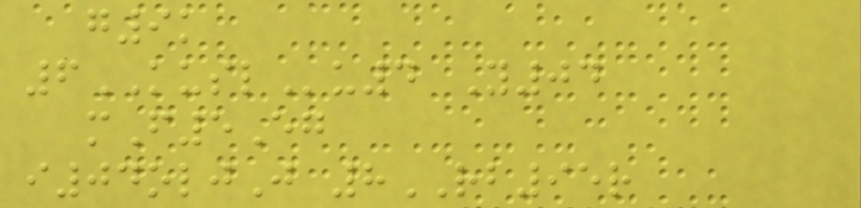g9k
6KUSLu4 Y04
mF5Eg
i04oljJ 8RB95r
